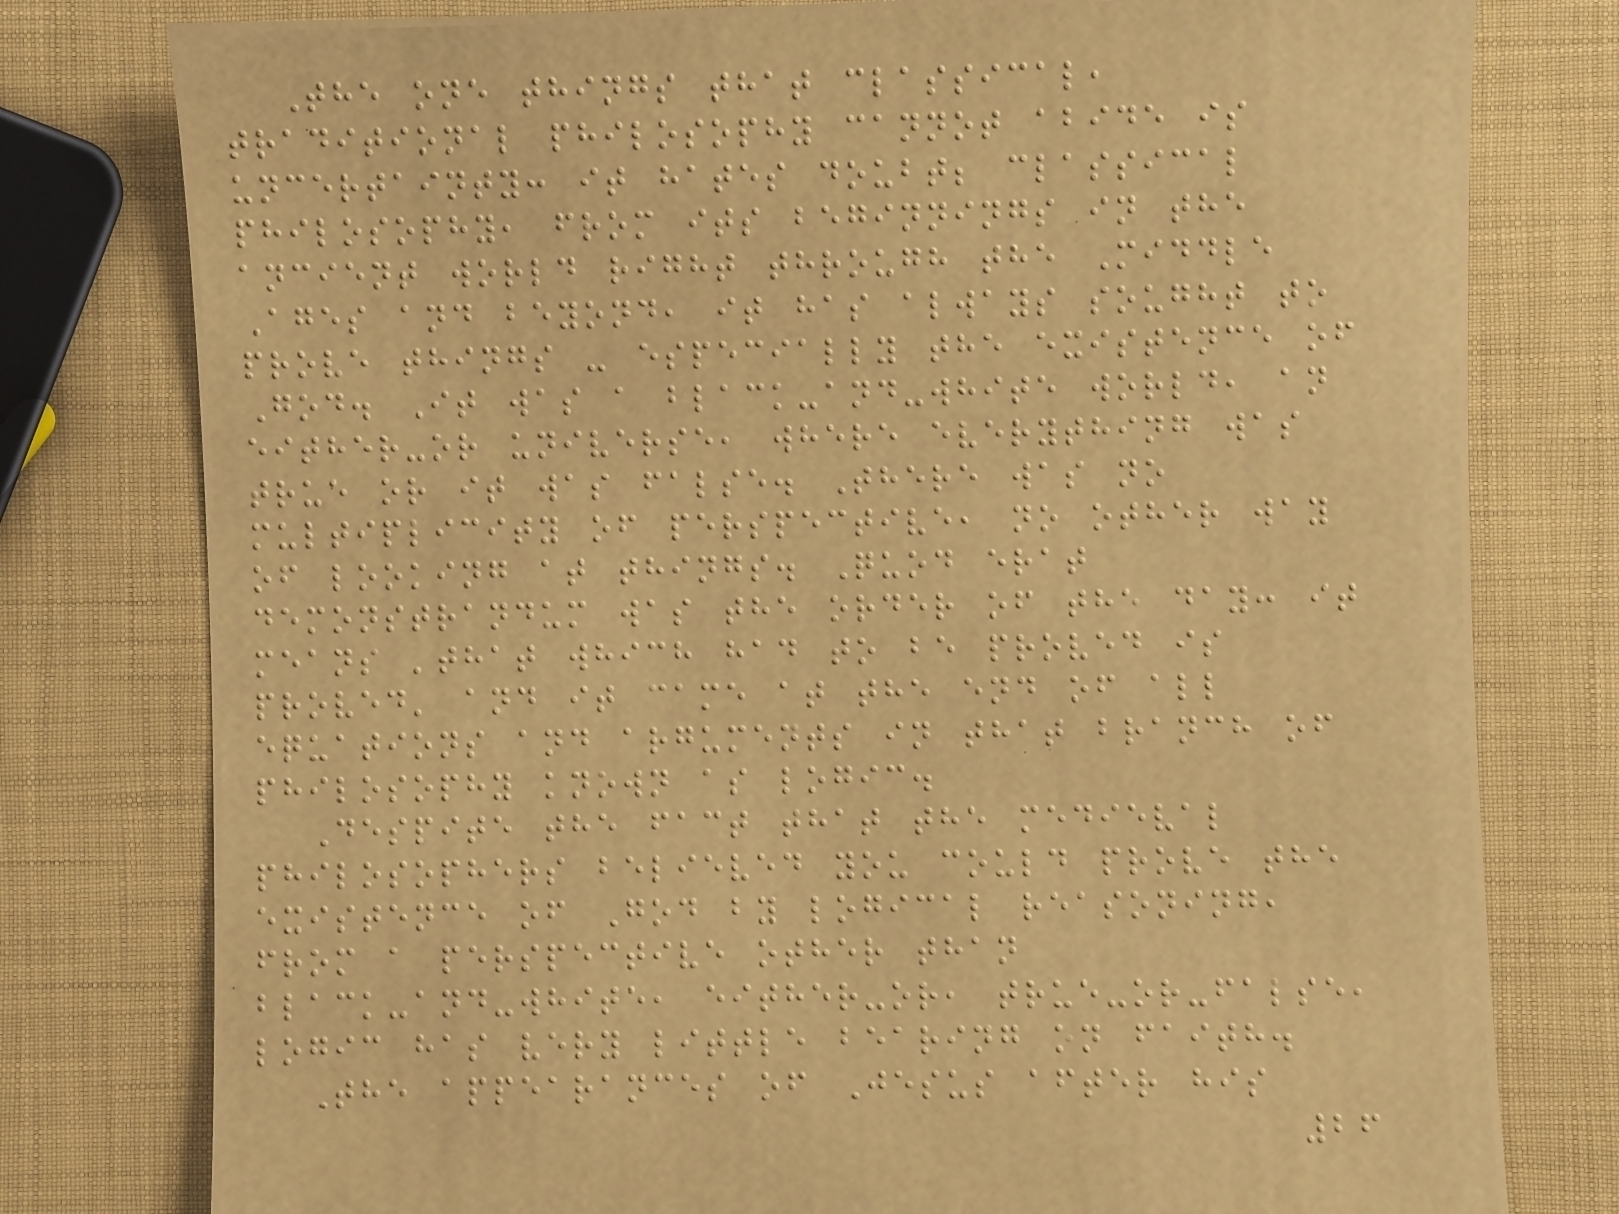The one things that classical,
traditional philosophy cannot abide is
uncertainty: it hates doubt; classical
philosophy, from its beginnings in the
ancient world right through the Middle
Ages and beyond, it has always sought to
prove things - especially the existence of
God. It was a black-and-white world, an
either-or universe, where everything was
true or it was false. There was no
multiplicity of perspective, no other way
of looking at things. Quod erat
demonstrandum was the order of the day: it
means 'that which had to be proved is
proved' and it came at the end of all
equations and arguments in that branch of
philosophy known as logic.
Despite the fact that the medieval
philosophers believed you could prove the
existence of God by logical reasoning,
from a perspective other than
black-and-white, either-or, true-or-false,
logic has very little bearing on faith.
The appearances of Jesus after his
26
